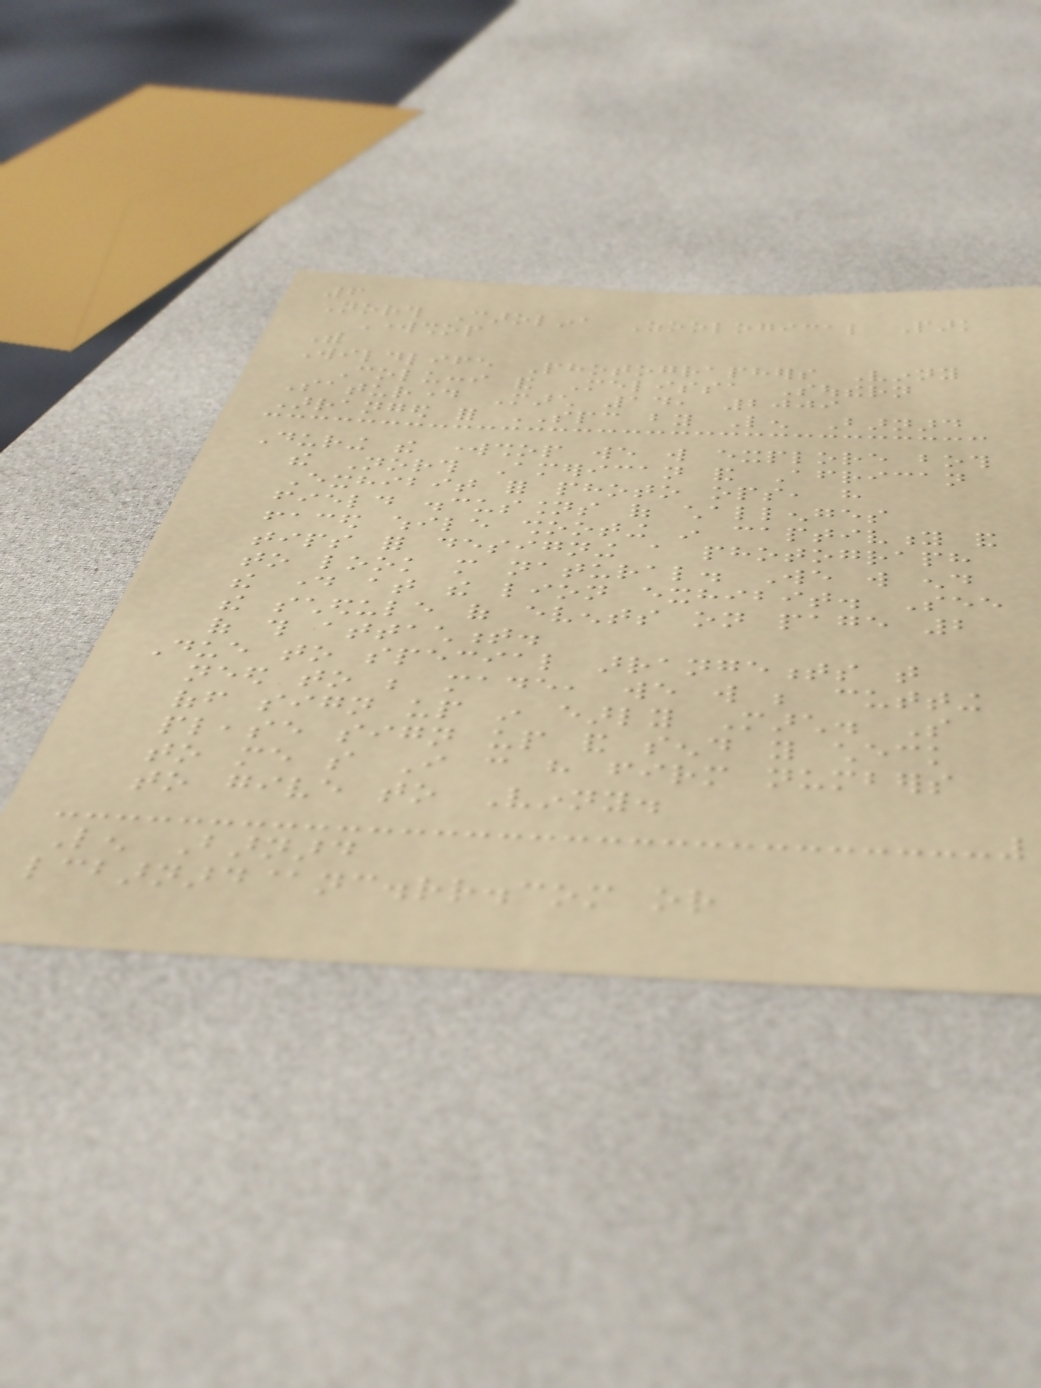6
North Carolina Zoological Park
Workshop
With
Wildlife Photographers Vinny
Colucci and Melissa Southern
Saturday March 14, 2009
Arranged for SPC by Len Barnard
During the workshop we will explore both
the North American and African
Exhibit for photo ops, have
field discussions of challenges
faced while shooting in captivity and
tips for designing a photograph
to look more natural. We will end
the day at the lion exhibit. See
the schedule of events on page 2
of this attachment.
Due to special arrangements that
need to be made, we will be cutting
off sign up in early March. So
please sign up and send you check
to me so I can have firm numbers
to give to Vinny.
Len Barnard
lcbarnard@nc.rr.com or
